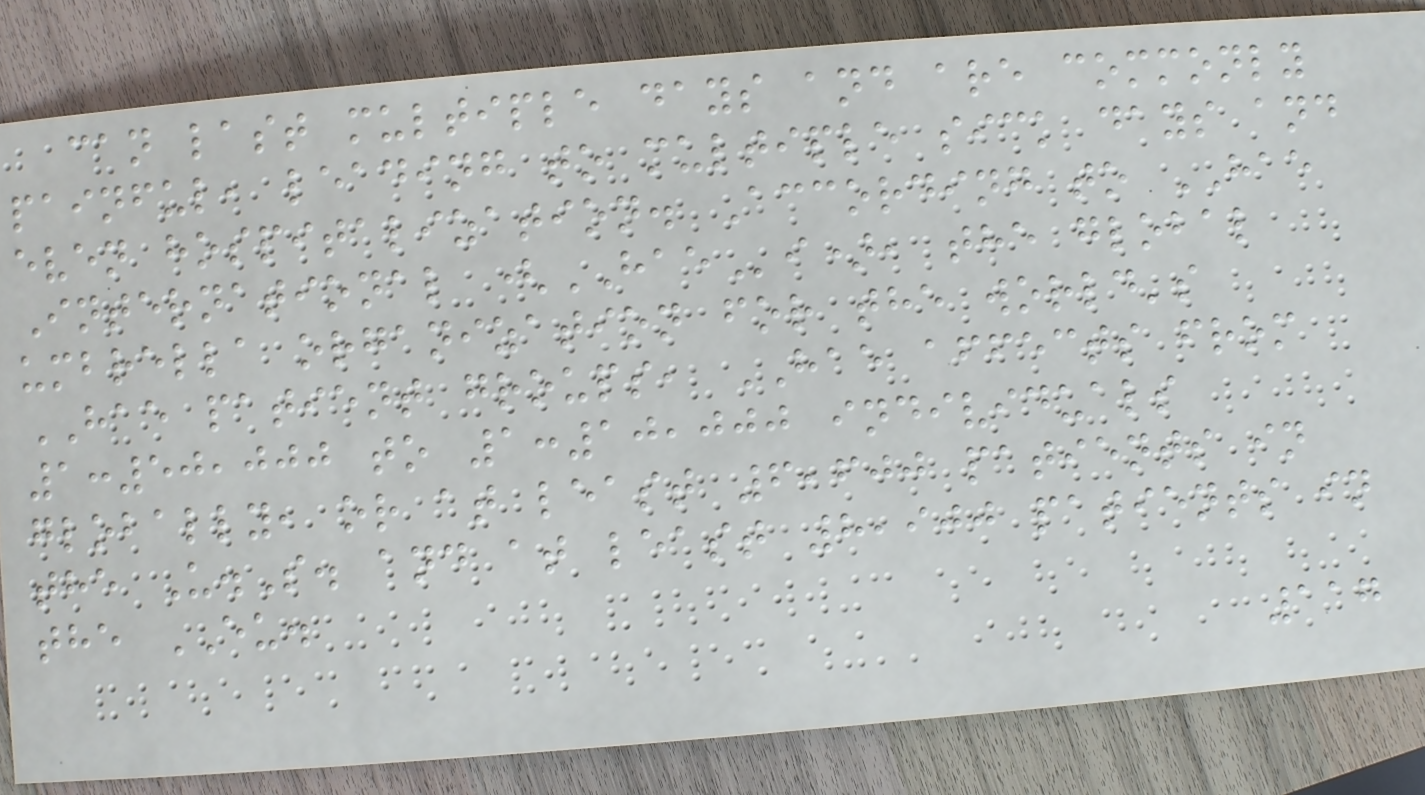can last multiple days and are commonly
painful, leading to multiple sick days and
even hospitalization. According to HAE
International (HAEi), the global
umbrella organization for the world's
HAE patient groups, HAE affects from
1:50,000 to 1:10,000 individuals
globally, or at least 6,600 patients in
the U.S. and at least 8,900 patients in
the EU.
117
